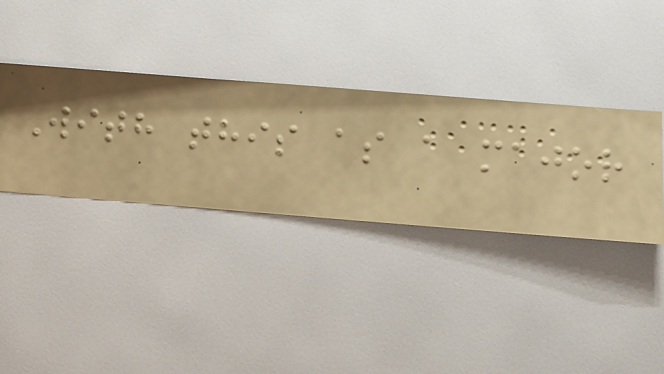With this as a major
